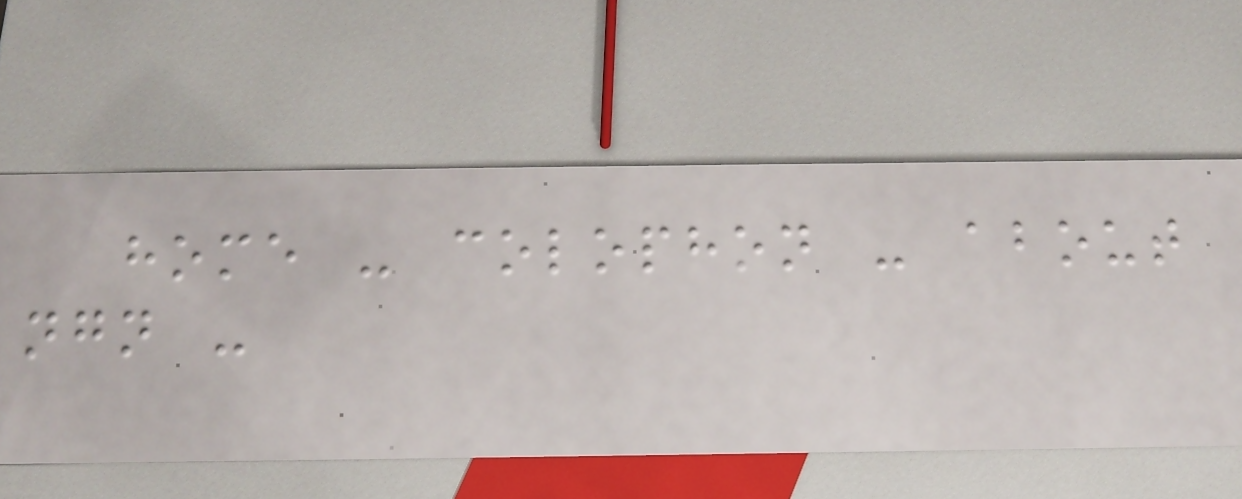home - colophon - about
ngn -
